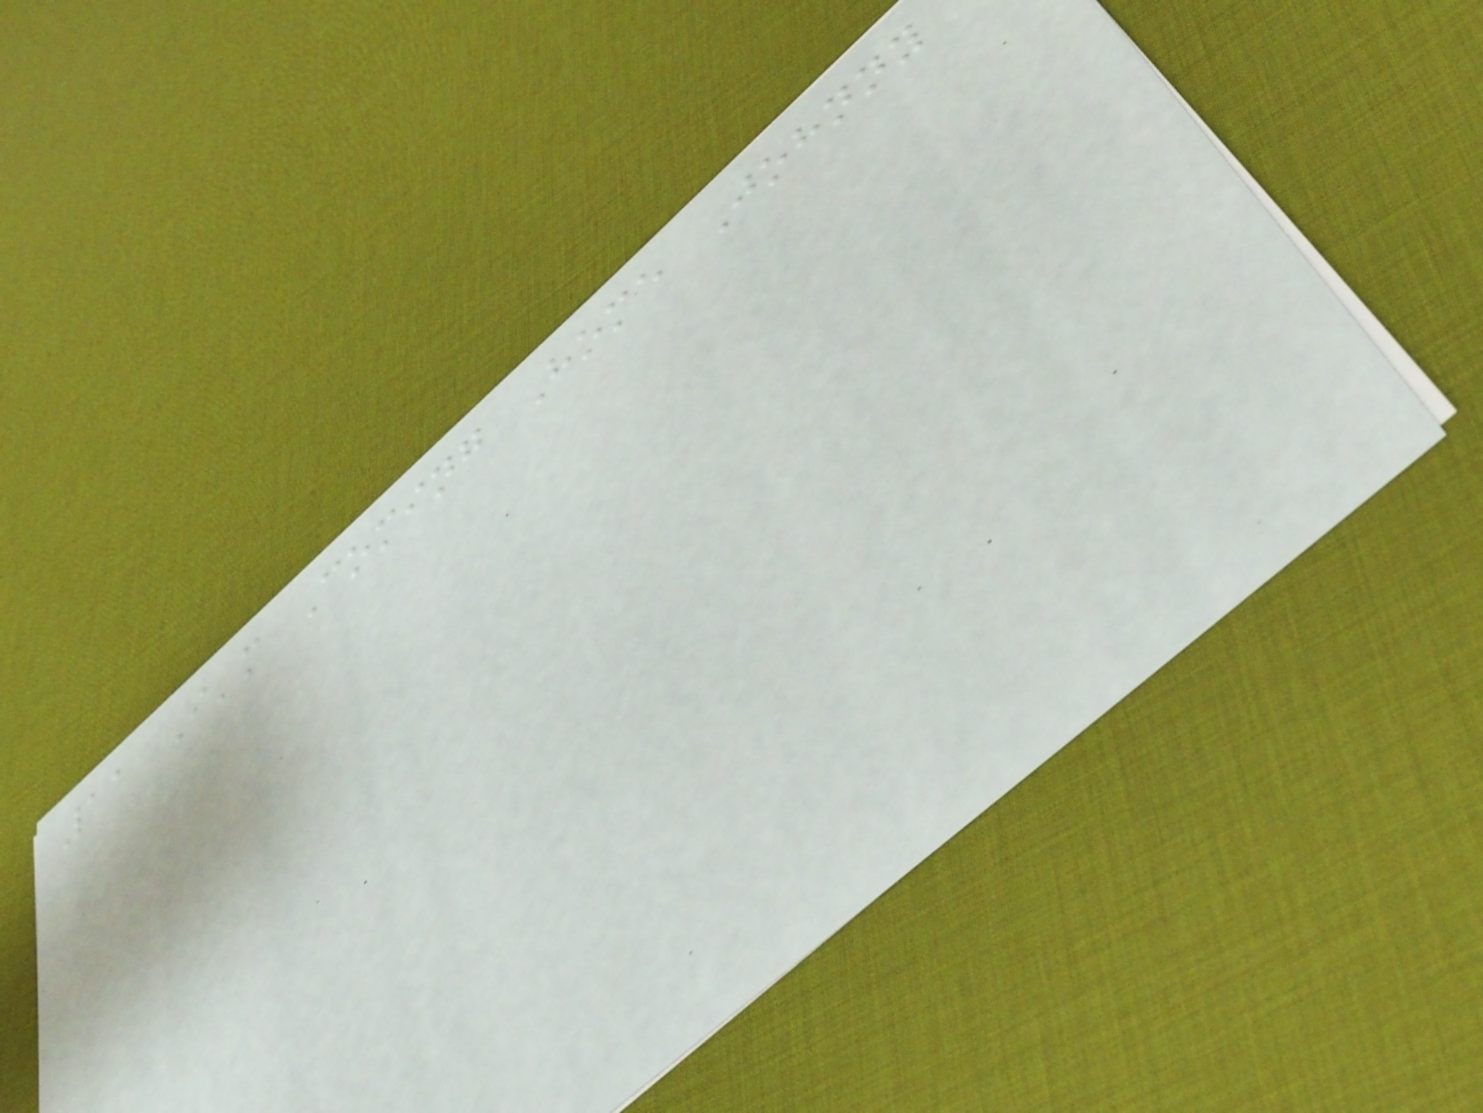11 I'm Coming Home Johnny
